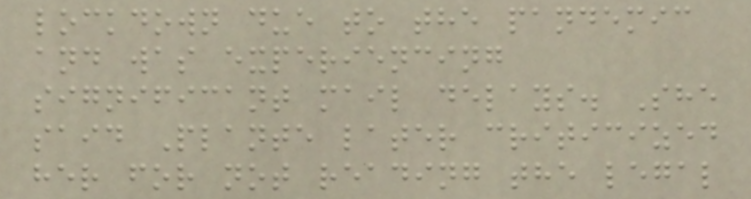lockdown due to the pandemic
and was experiencing
significant mail delays. She
said Plante later criticized
her for not reading the legal
